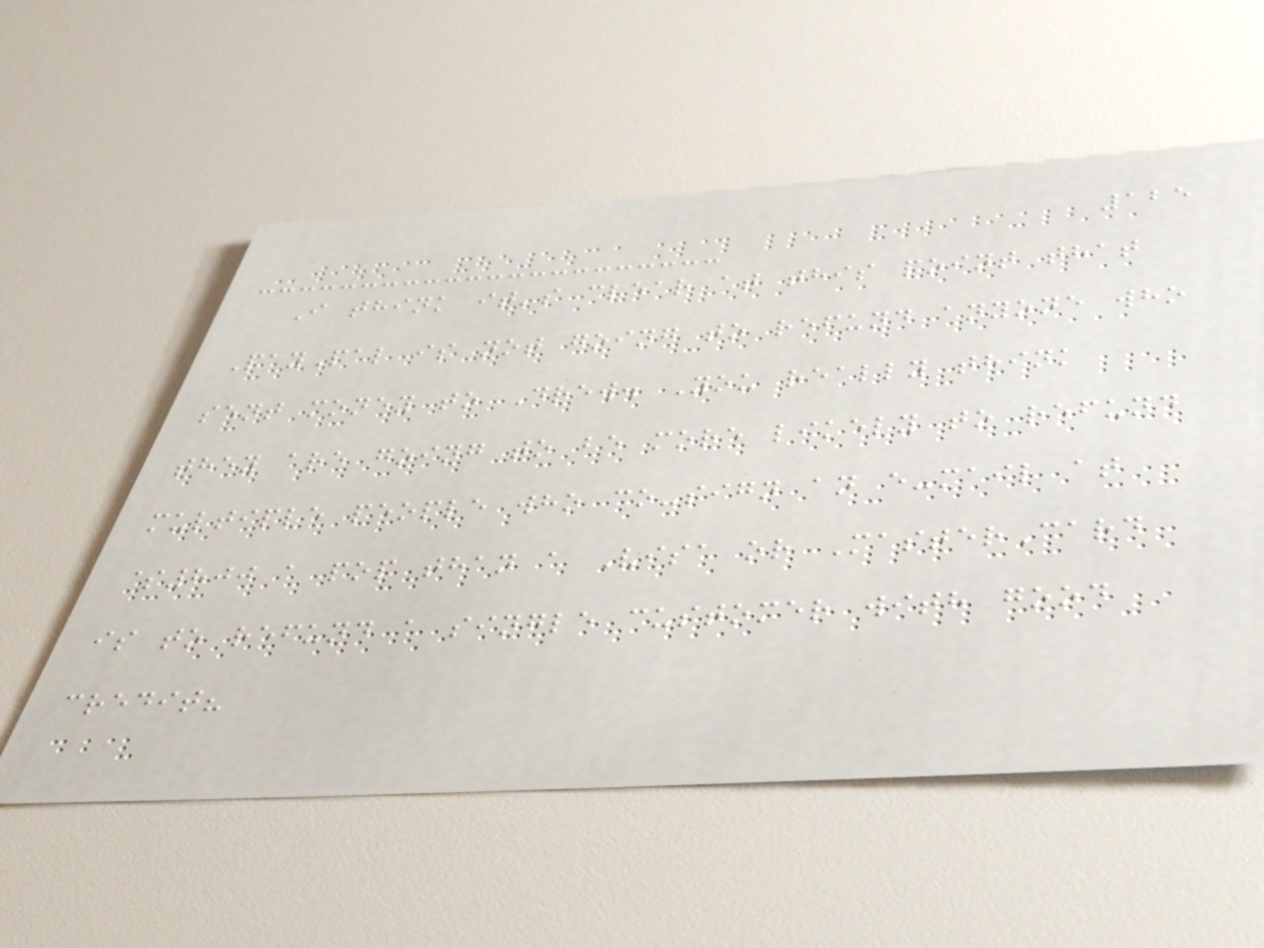125
I think it's clear at this point that
PayPal is not going to refund anyone who
sent money to Drew. You really think
they are going to be more likely to refund
multiple people who co-sign an e-mail at
$800 a pop than a Visa or MasterCard
is to refund a single customer with good
credit?
